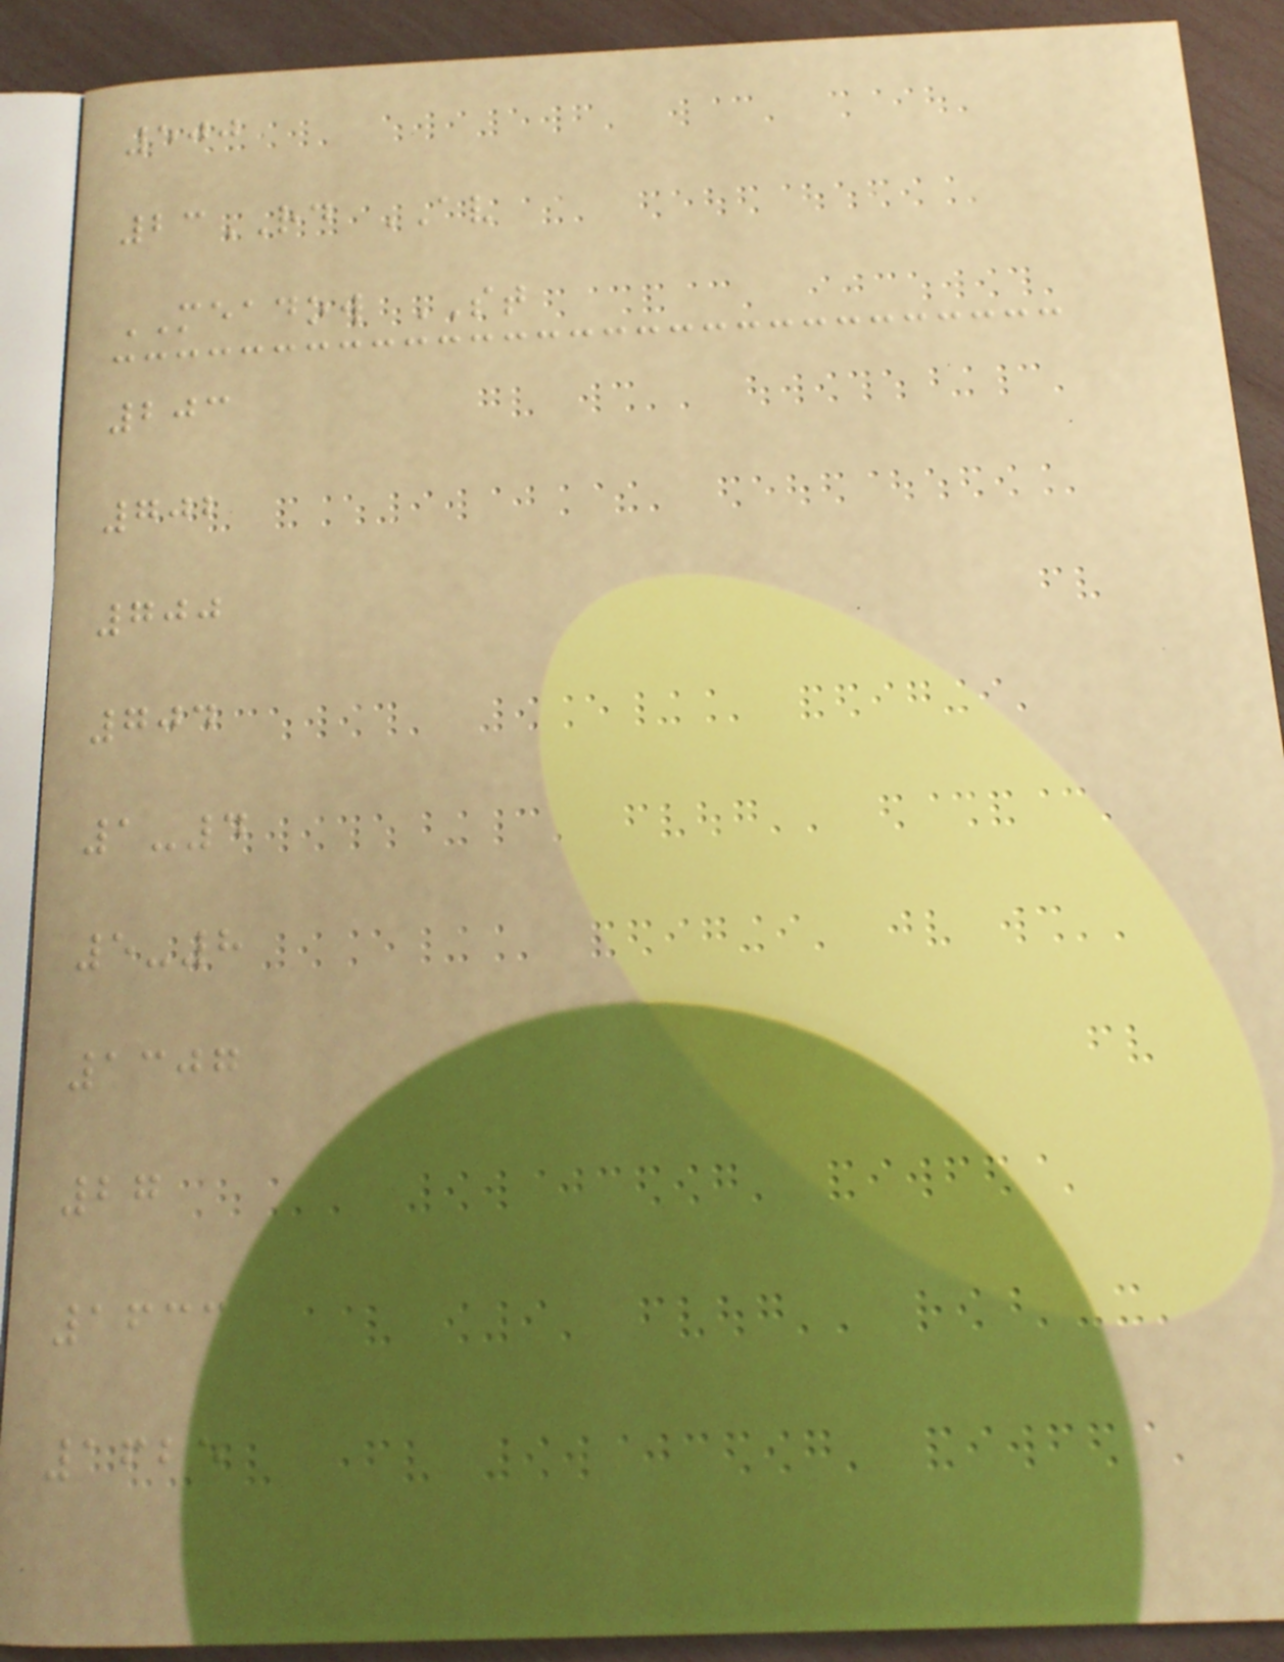500
23RD AV
MEADOW ST
203
702
700
704
1-4
5-8
1307
27
1633
1625
